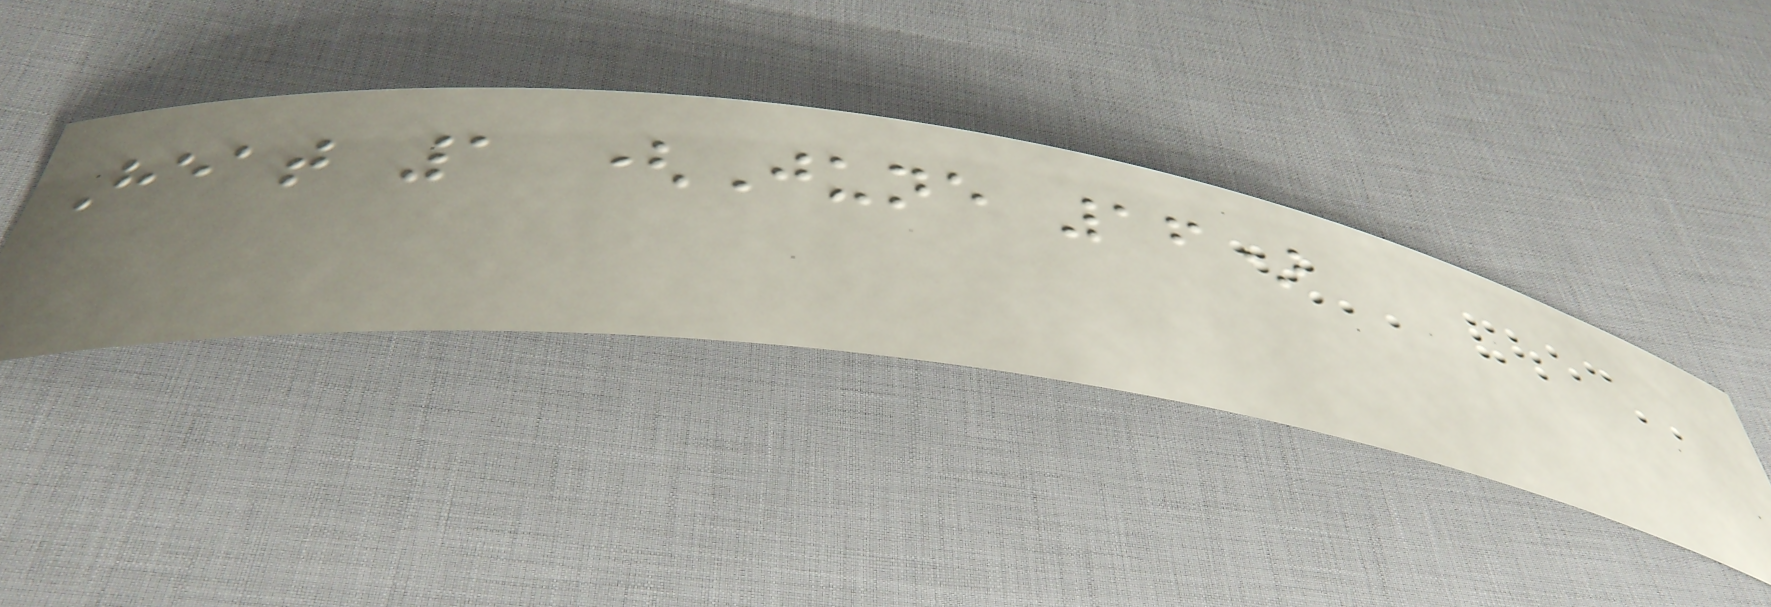Heat 1 (June 16)
